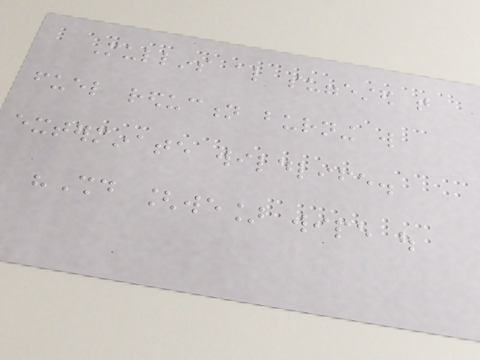Mullins also suggested that
fuel reduction burning will
exterminate wildlife.
"Should [we] wipe out
